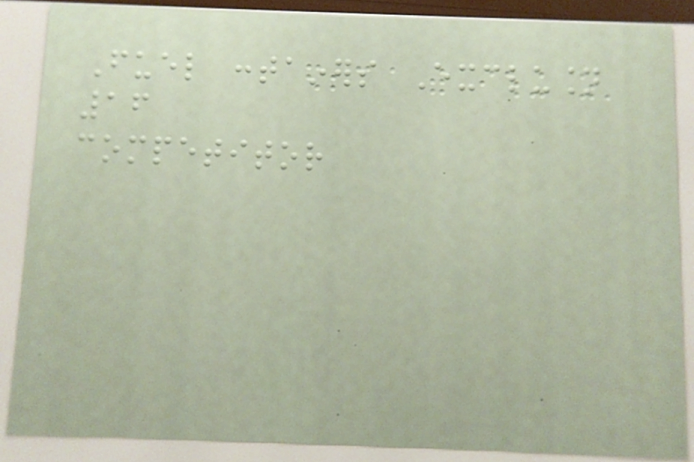Fuel containers Exclusion
16
competitor
